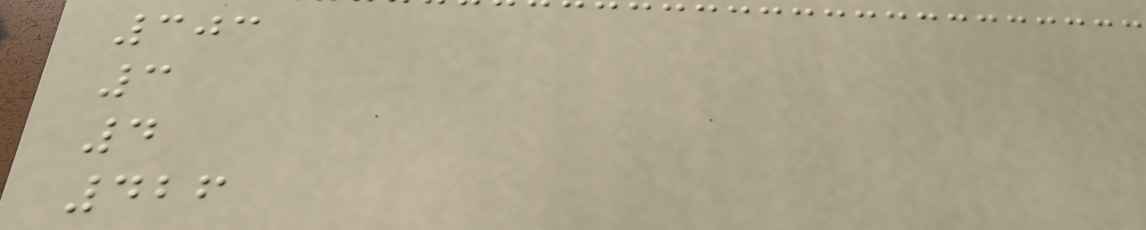303
3
4
426
